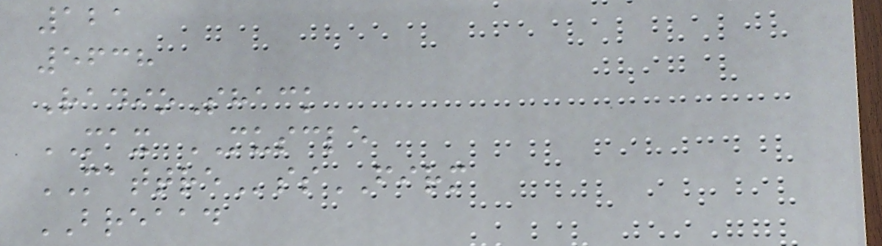121
5638
RadioShack
MAX MUSCLE
MATTREssFIRM
BREAAD
